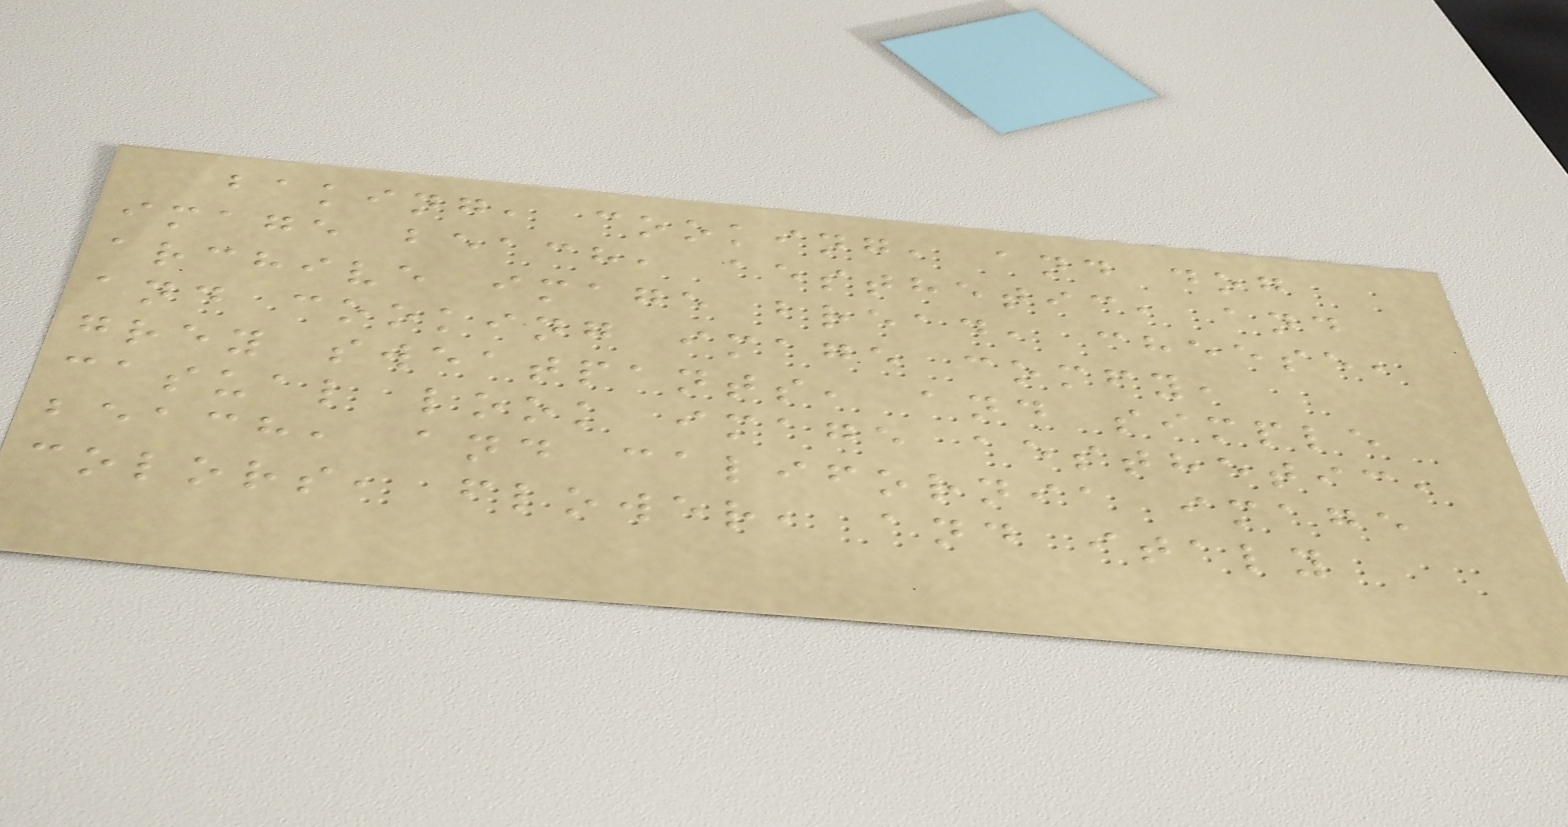baking, cooking, and dog
image beach, aesthetic, and
archive image bread, cheese,
and cooking image comfy,
grey sweatpants, and simple
casual look image aesthetic,
beach, and california image
colors, flower, and italy
